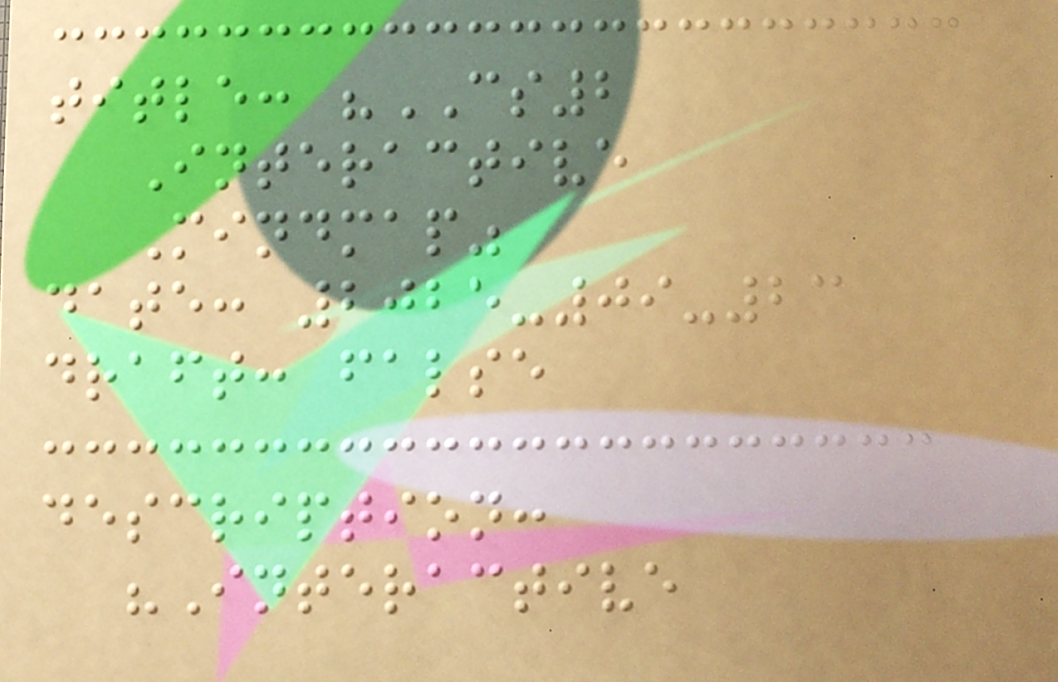title: "CS2
Interactive
Mindmap"
date: 2025-09-23
draft: false
description:
"Interactive
